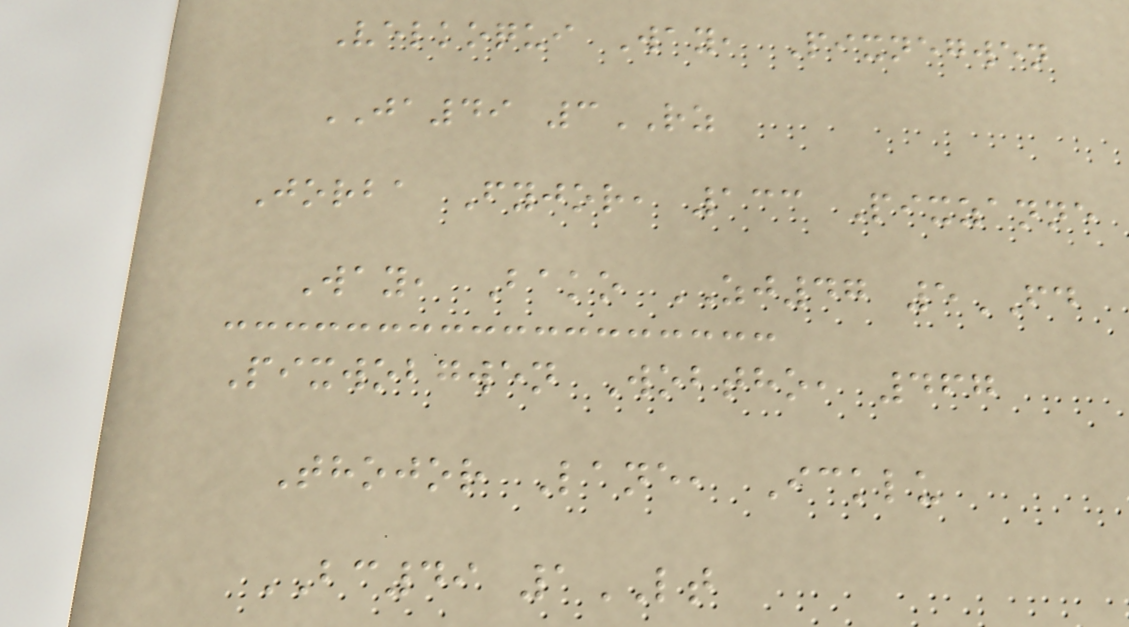Velkoqui Way, Pixnegwen
JA49 3RZ
Jorba Fyjor, 133 Pixzanne
Way, Bako ZJ47 5FD
Pixwobgwen Wobtho, 467
Thojor Lane, Icklu
BC49 1LT
